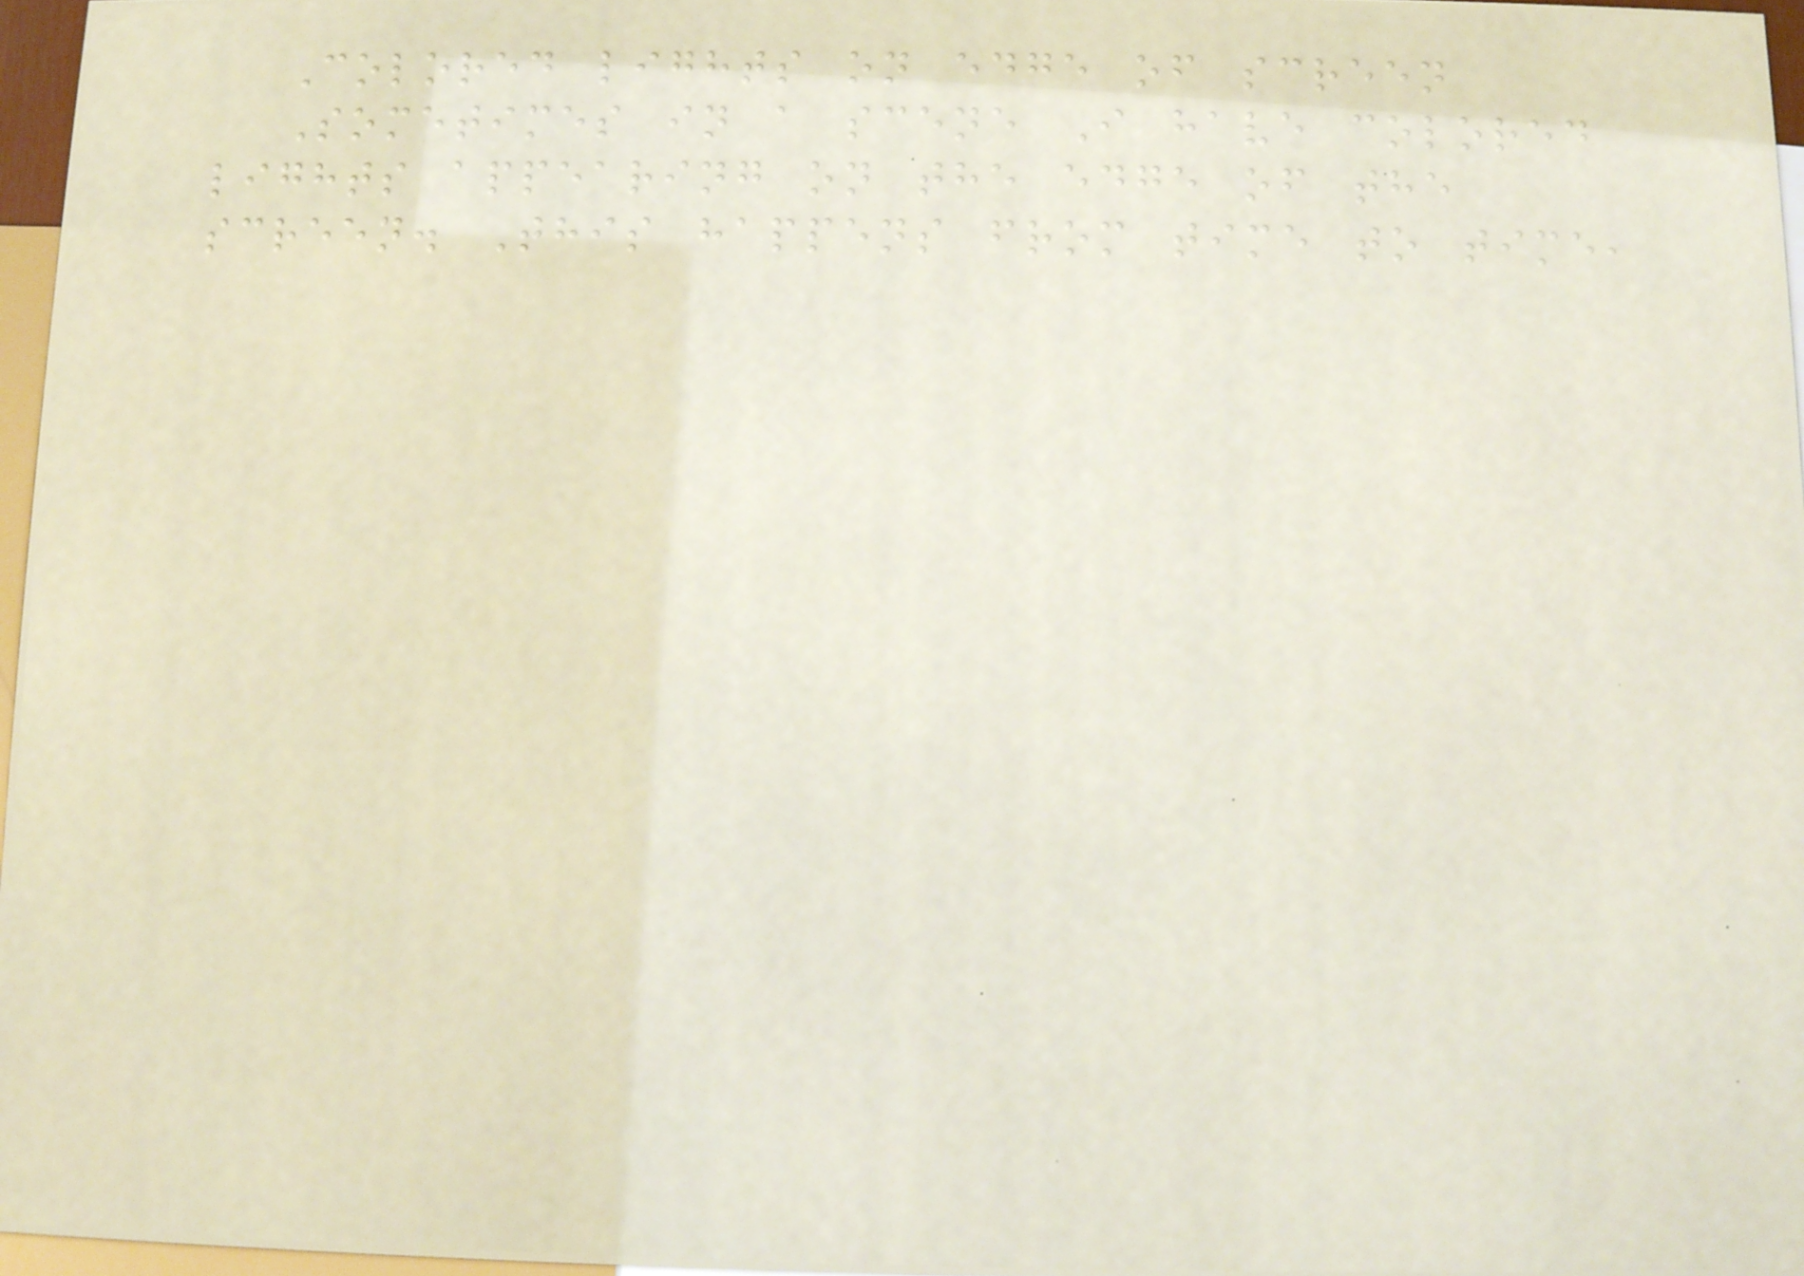Colored lights on edge of screen
Sometimes in a scene I have colored
lights appearing on the edge of the
screen. This happens from time to time,
